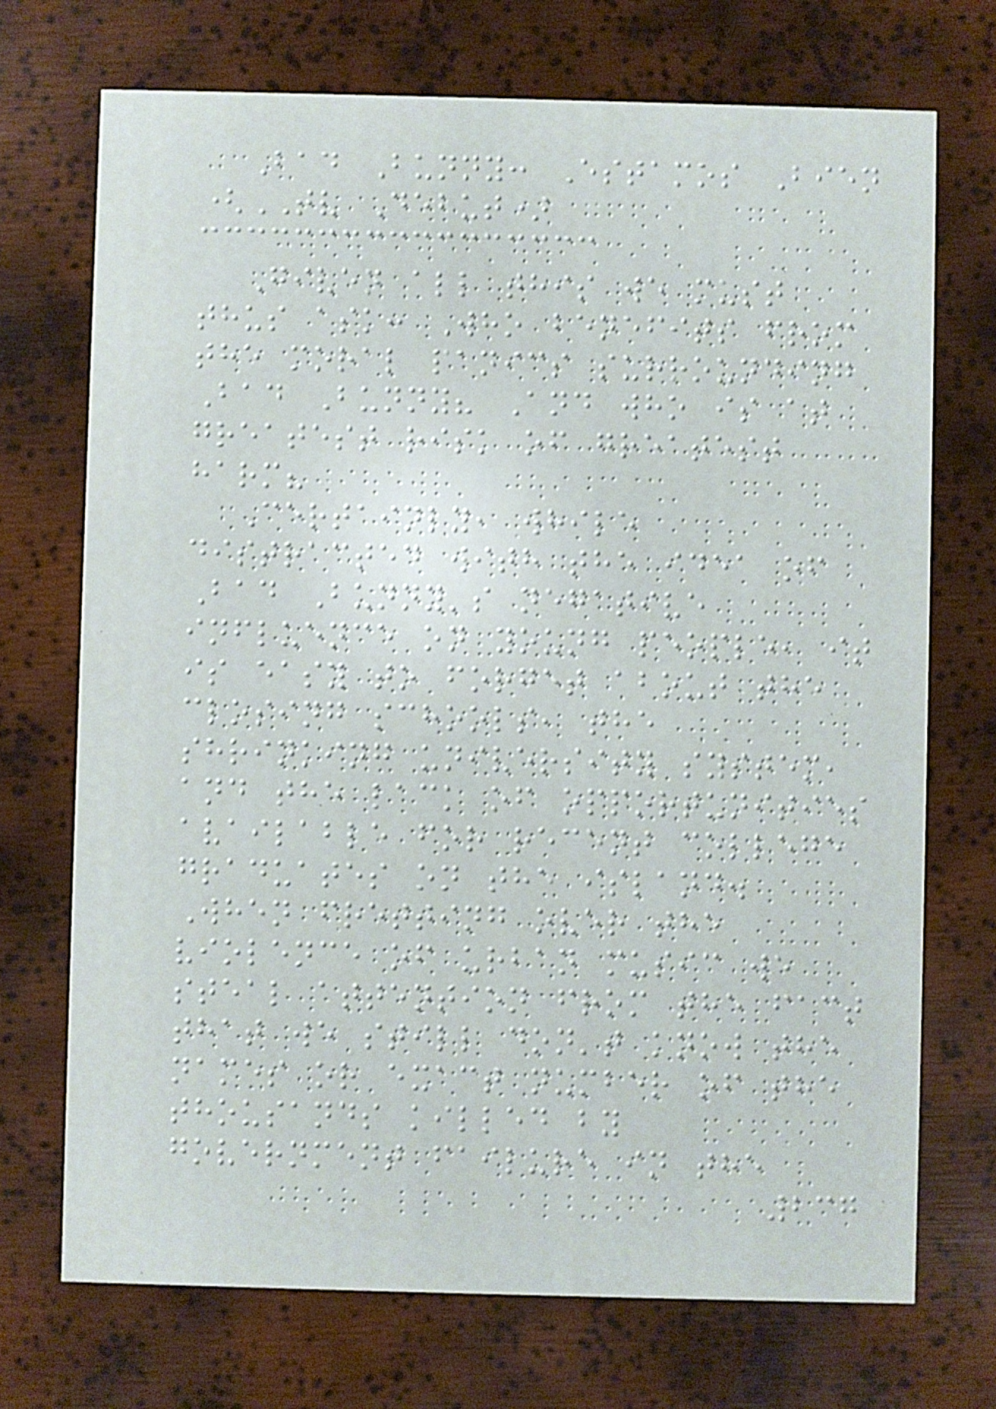Bad Bunny: Estamos Bien
(TV Debut)
Given all this we must
thus ask: Who benefits from
the moral panics surrounding
Bad Bunny? And who is at
greatest risk of greatest
harm?
Certainly, while
distracted with the idea of
Bad Bunny's negative
influence on young people, it
is easy to forget about the
closing schools, the
shrinking university system,
and the lack of opportunities
available for recent college
graduates on the island.
When fretting over the
violence of urban music we
steal attention from the fact
that we still don't know the
names or exact number of the
thousands killed by
government failure in the
237
